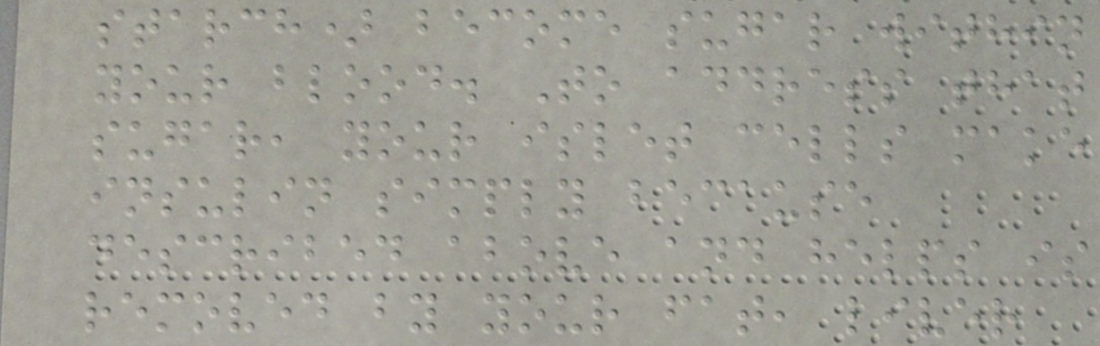starch) become sugar within
your blood. To address that
sugar, your islet cells make
insulin simply because
described above and helps is
removed by your fat, liver
